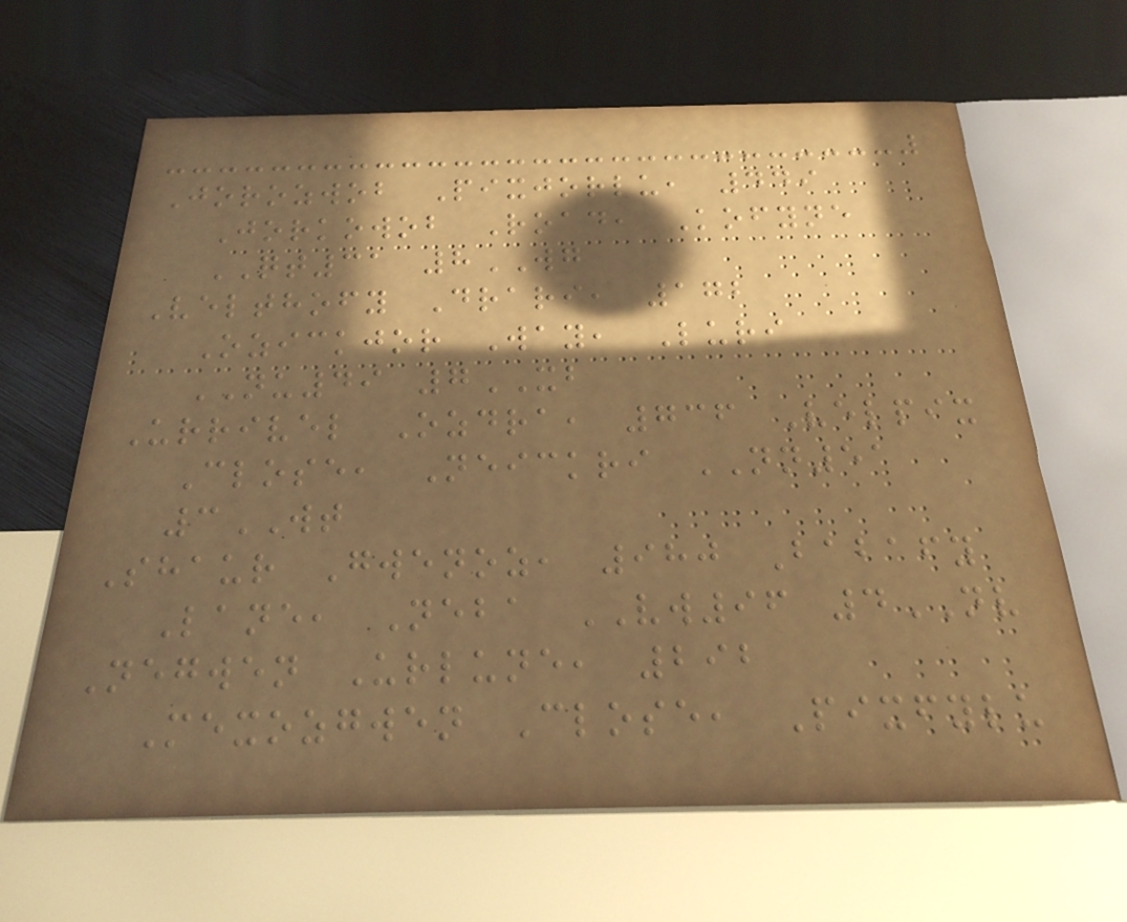Jorozwob Pixjorlu, 449
Jorkowob Road, Kofyne
QT31 8WG
Velthofy Drari, 172
Ozickjor Way, Luri
NU49 7XB
Urrivel Ozdra, 736 Velpix
Close, Neickri NN51
3WT
Shaur Gwenoz, 980 Babafy
Lane, Neba VW96 4NV
Negwen Urlune, 292
Mexozgwen Close, Pixfylu
